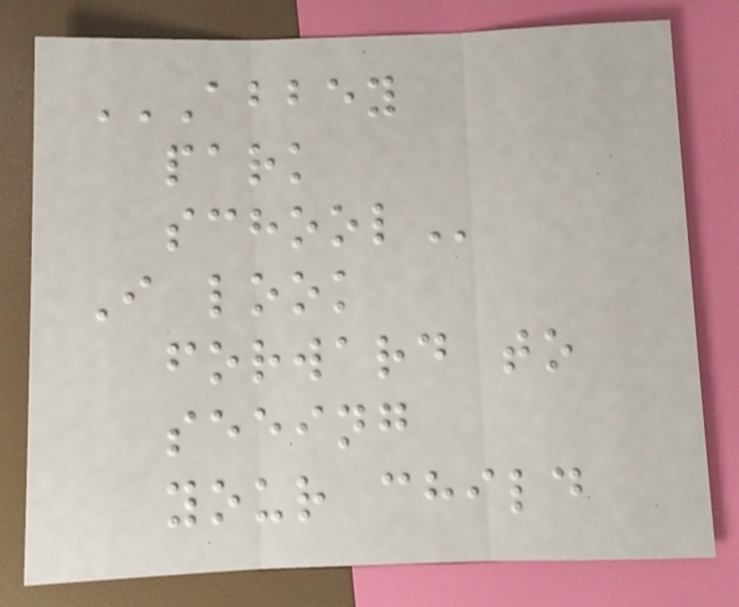ABBEY
PARK
SCHOOL
I look
forward to
seeing
your child
